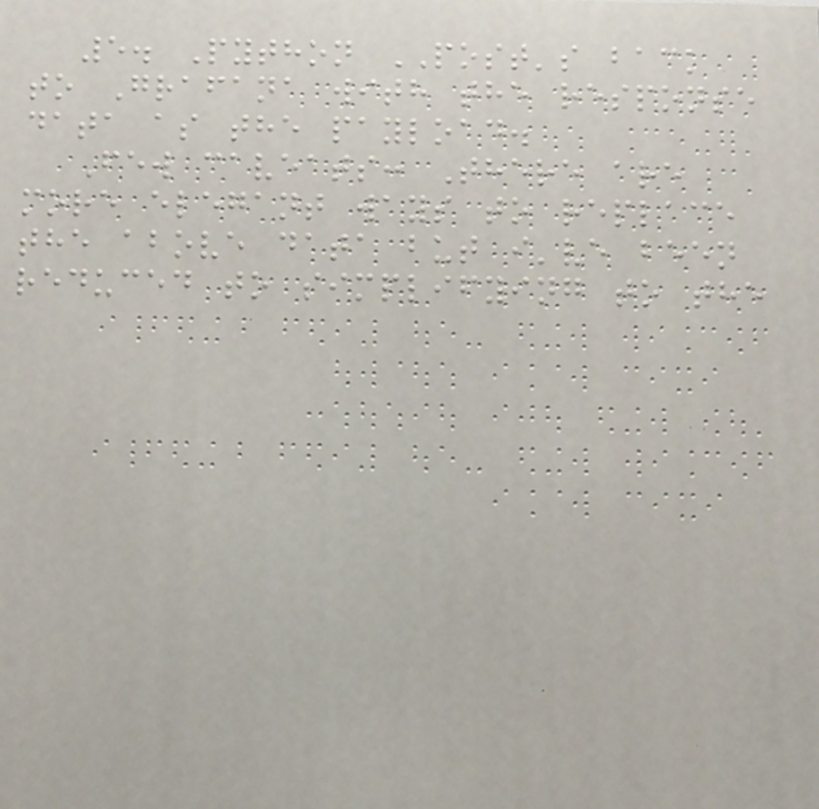5. Python POST's back
to Grafana with the response
data as the payload.
Few caveats: There are
more elegant ways to replace
the above data but i've been
reduced to simplifying to the
